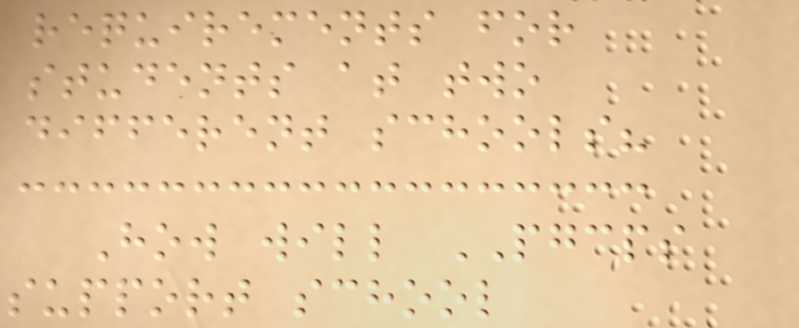requirements for
students at two
different schools?
How will PGCPS
support school
